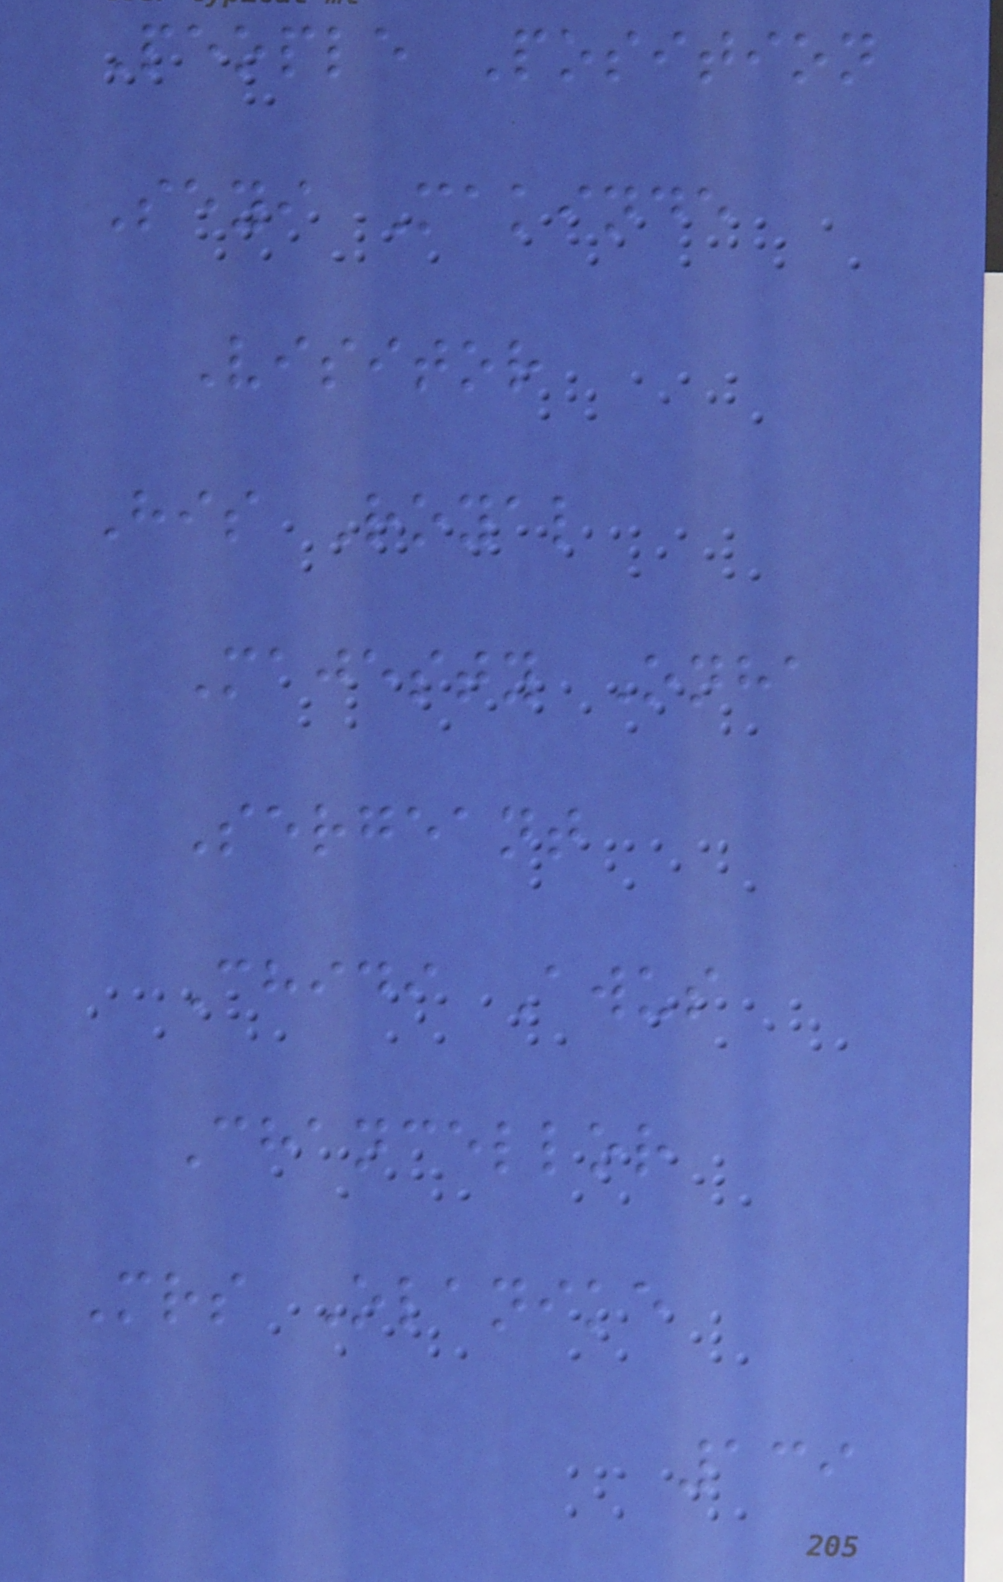People Position
Seyi Makinde
Visitor
His Royal
Majesty Onha
Sergeant
Chidi Awus
Chancellor
Mrs Olanike
139
